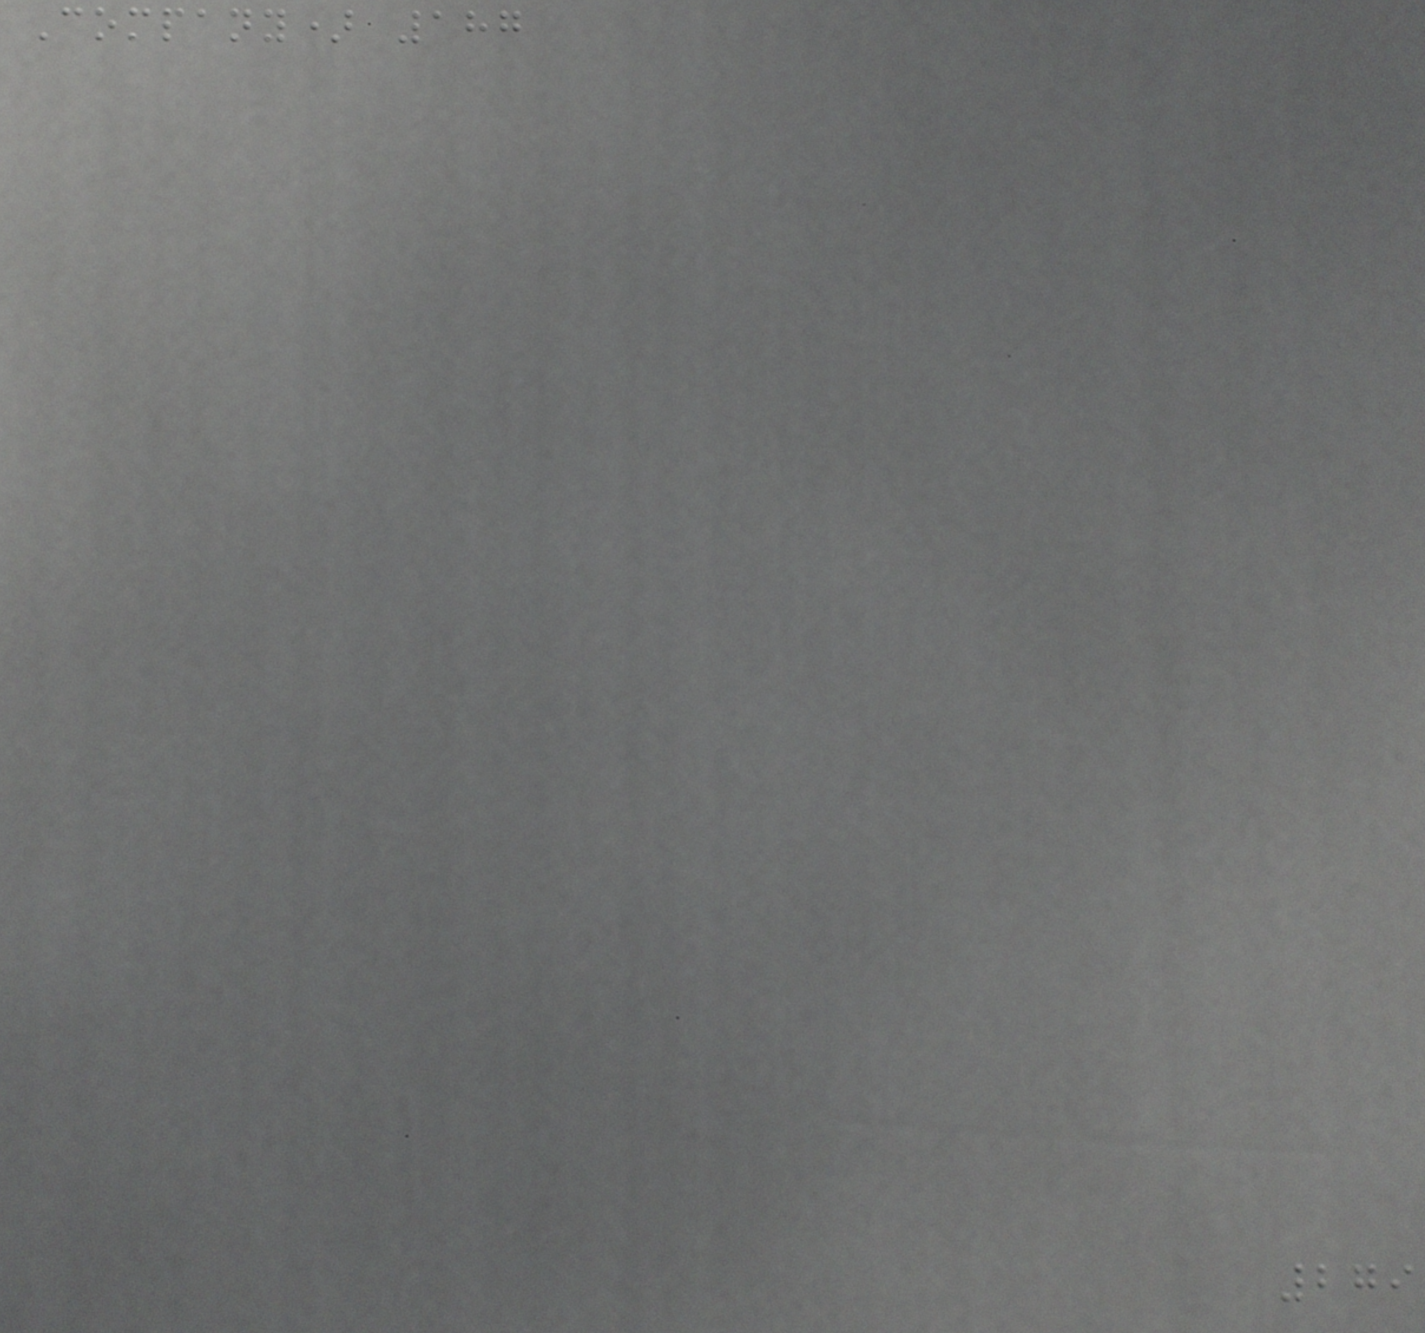Company) 187
279
